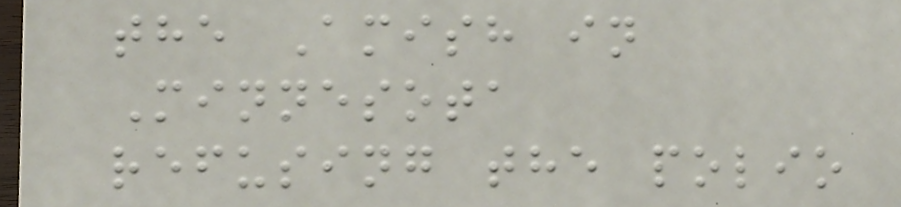the Amish in
Minnesota
refusing the polio
